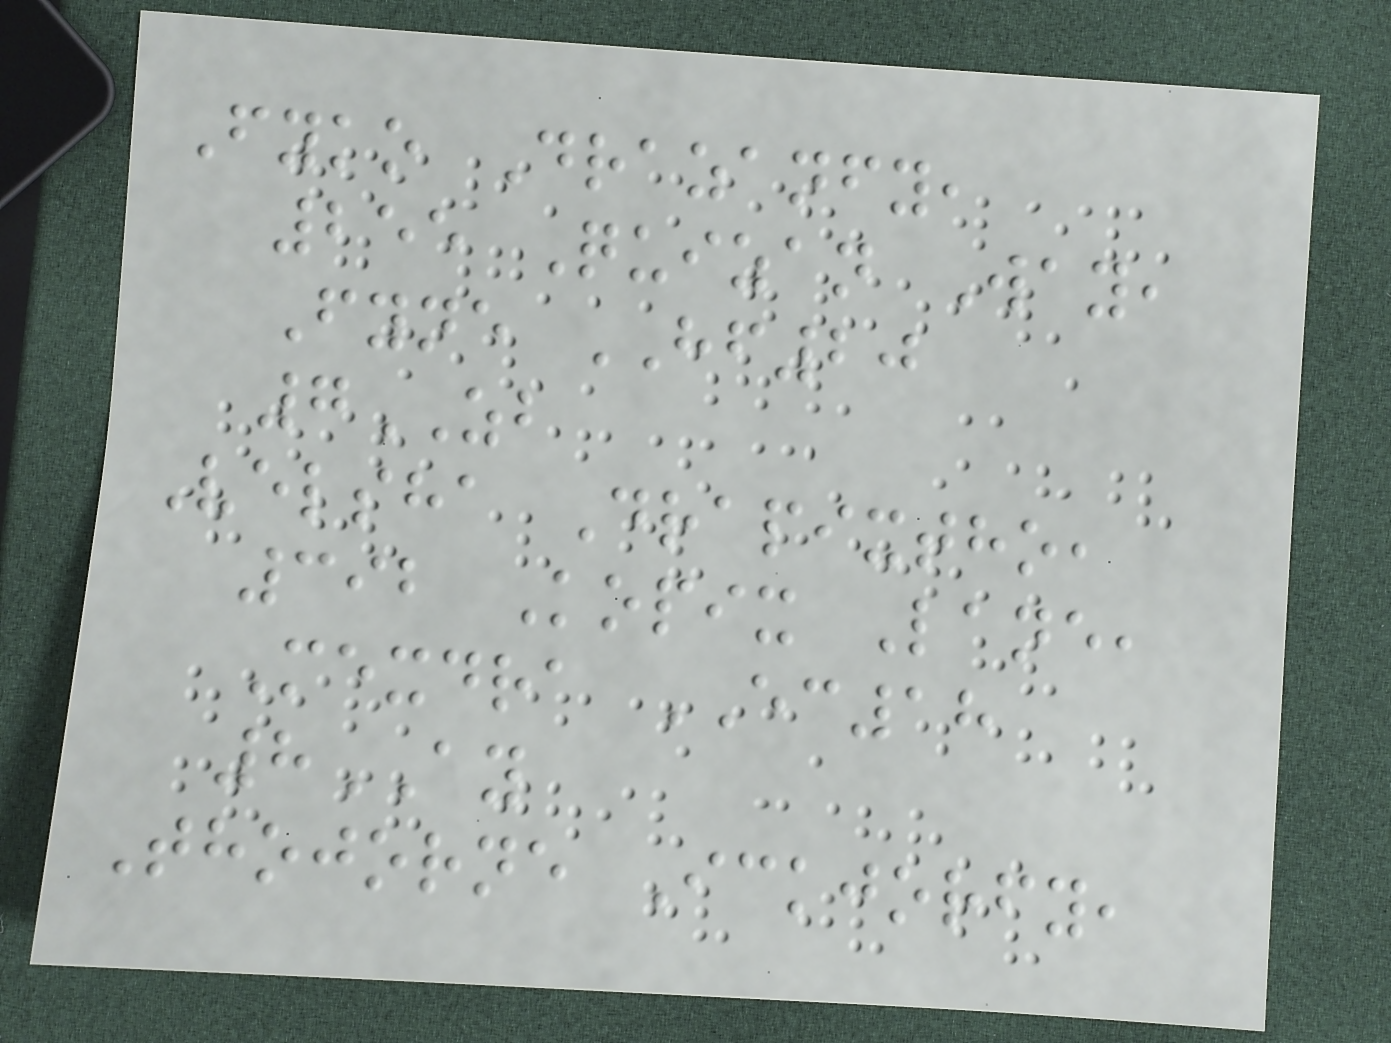Fyko Drazanfy,
255 Quizan Way,
Fyne HF20
7ZB
Velsha Drapixtho,
392 Kopix Lane,
Mexdra EC18
8AY
Thojorne Ickjorfy,
